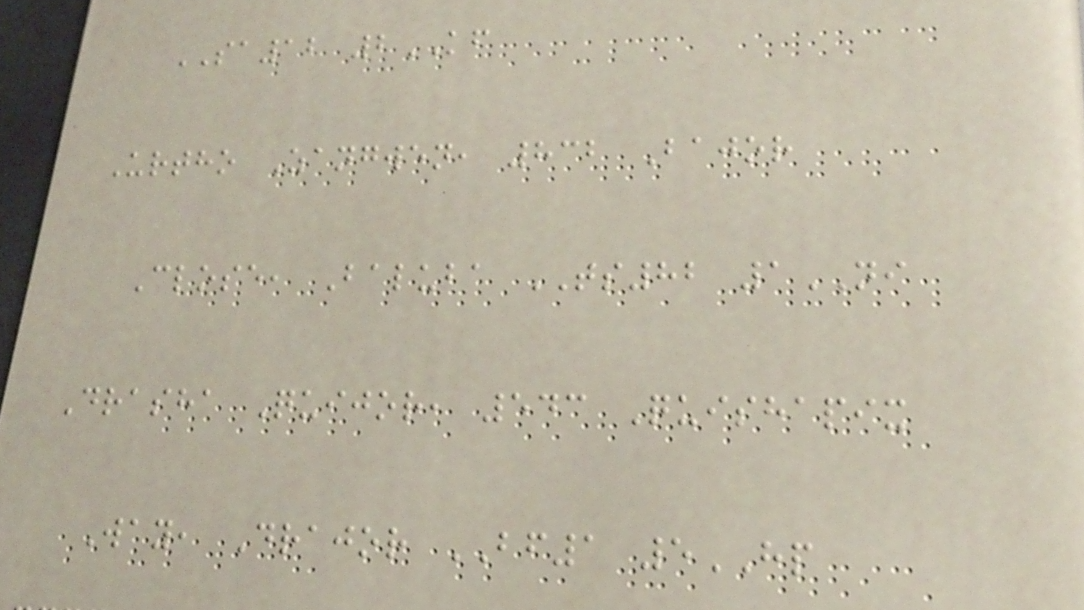SA12 2KF
Urtho Zangwen, 832 Bajor
Close, Baluba TS82 1NI
Drasha Quijor, 543 Quishapix
Way, Drajor BF1 5HP
